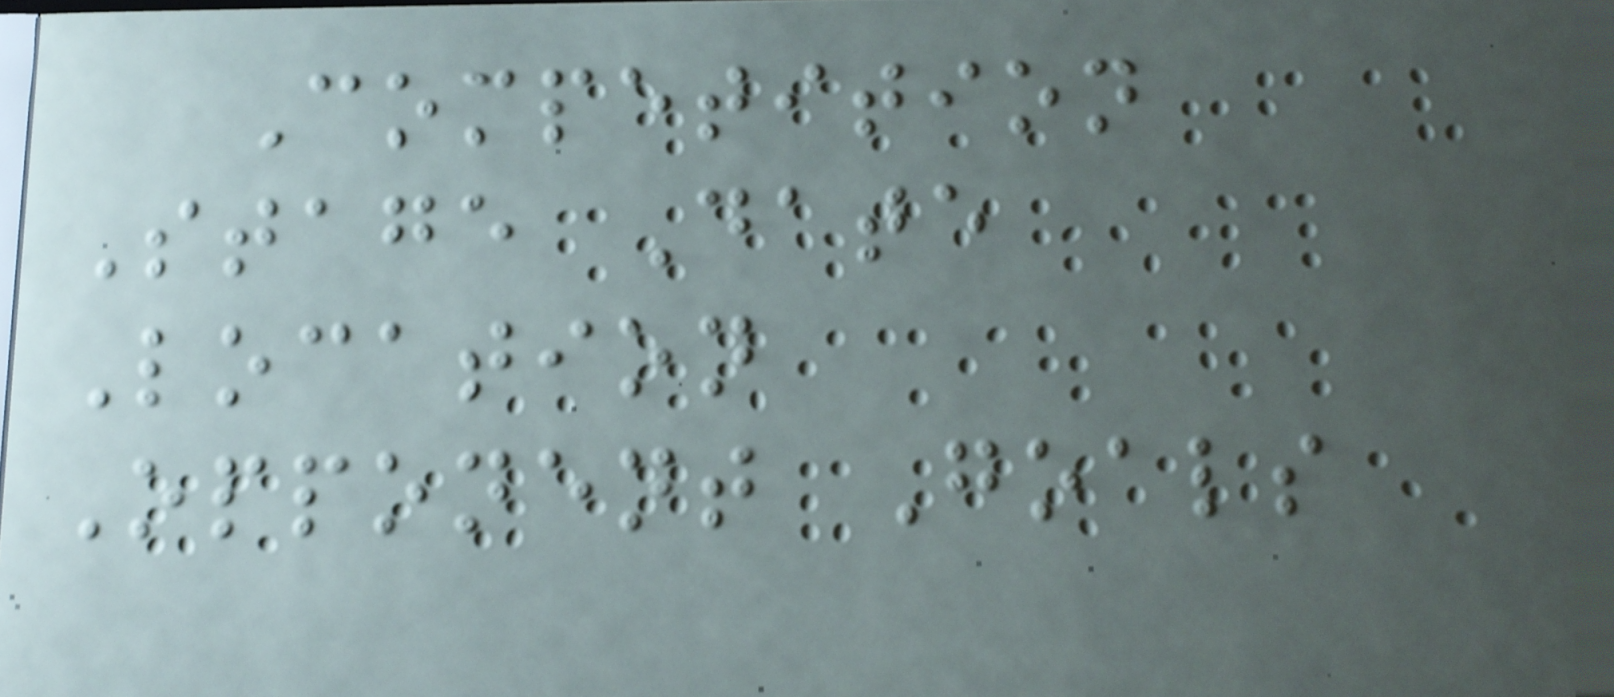Competition
Stage Date
Location
Opponent Goals
